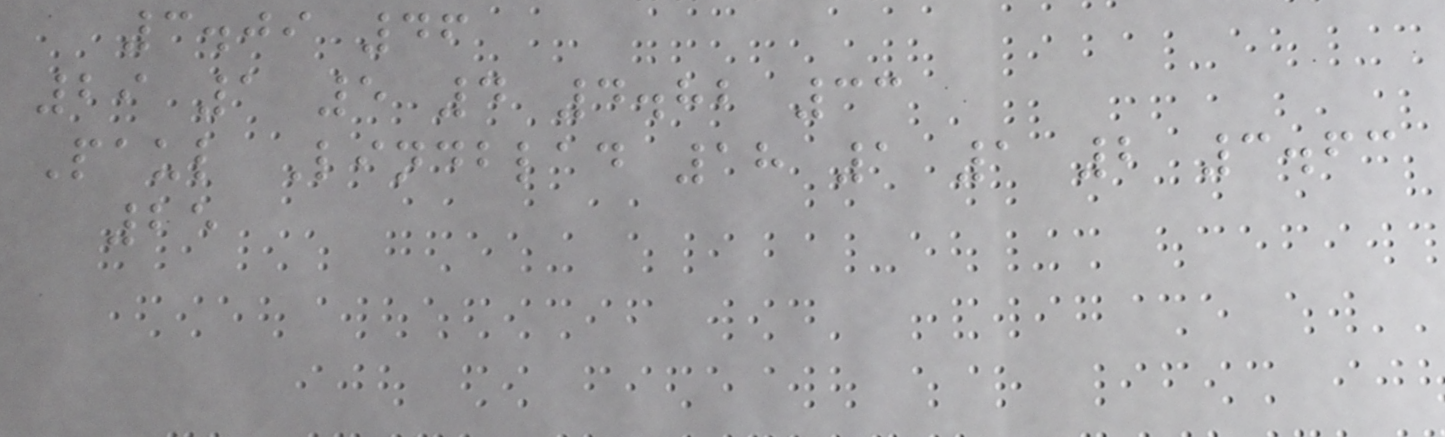3.09 46
29 1 5 4 4.82 33
Paul Lindblad 18 1 1 2 3.63
25
